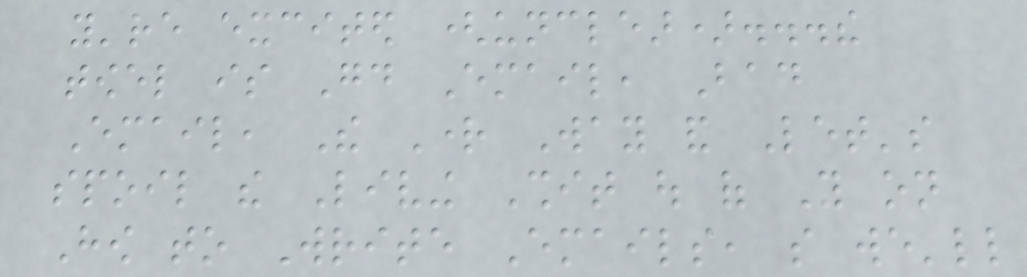you're excited (unclear)...the
towel is Good Email, Bad
Email, The Right Way and Let's
spoil the Living Shit out of You on
How to Write Emails, so we'll
